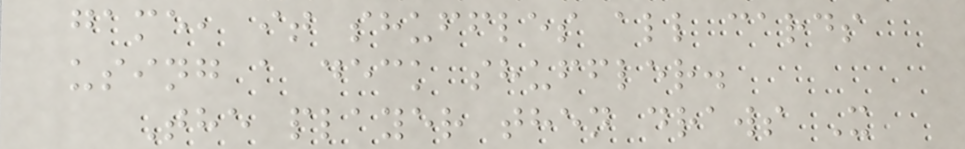game, it shuffles all cards
using a deck shuffler.
The player then draws X
